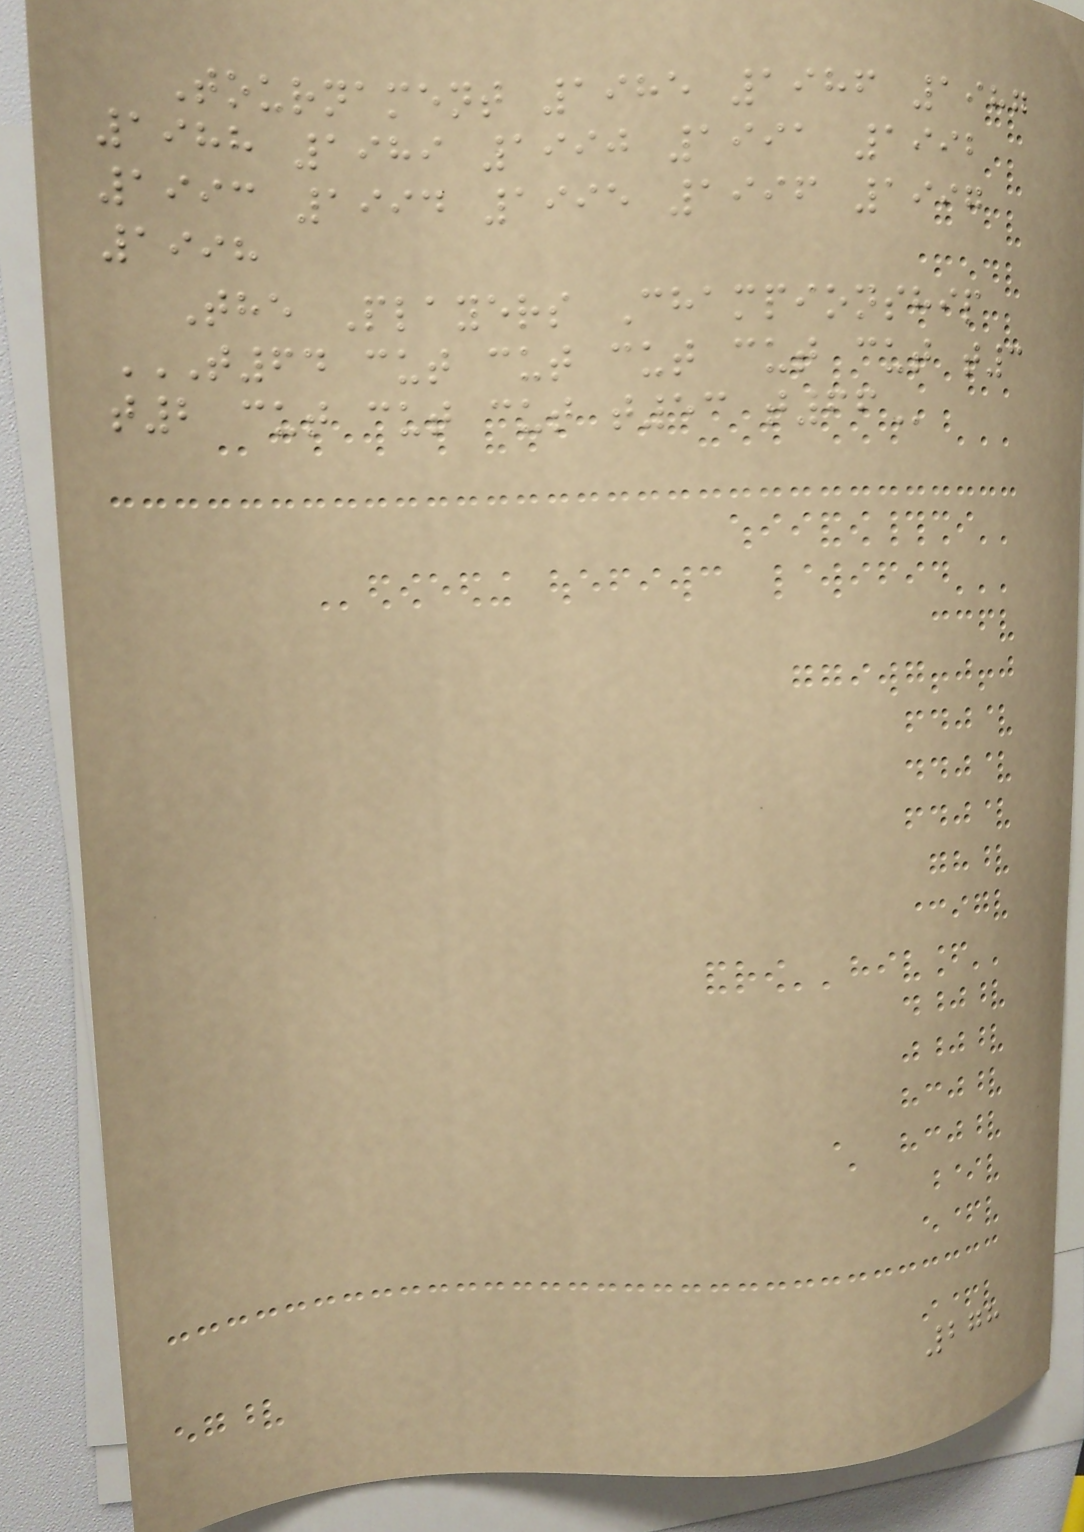Tournament 1985 1986 1987
1988 1989 1990 1991 1992
1993 1994 1995 1996 1997
1998
The Players Championship
T64 CUT CUT CUT CUT CUT T3
T2 CUT CUT CUT T53 T66
278
